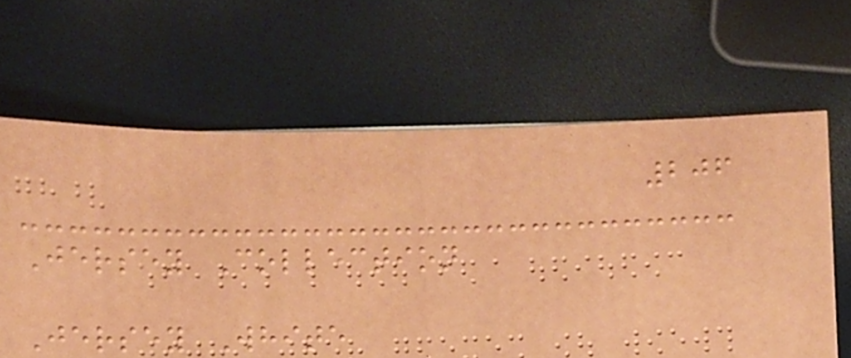206
Jersey Collection
Jersey White
